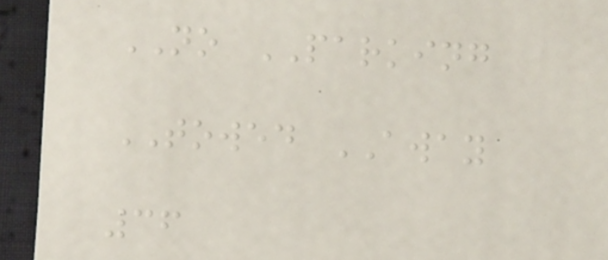NO PARKING
TOWED AWAY
36
